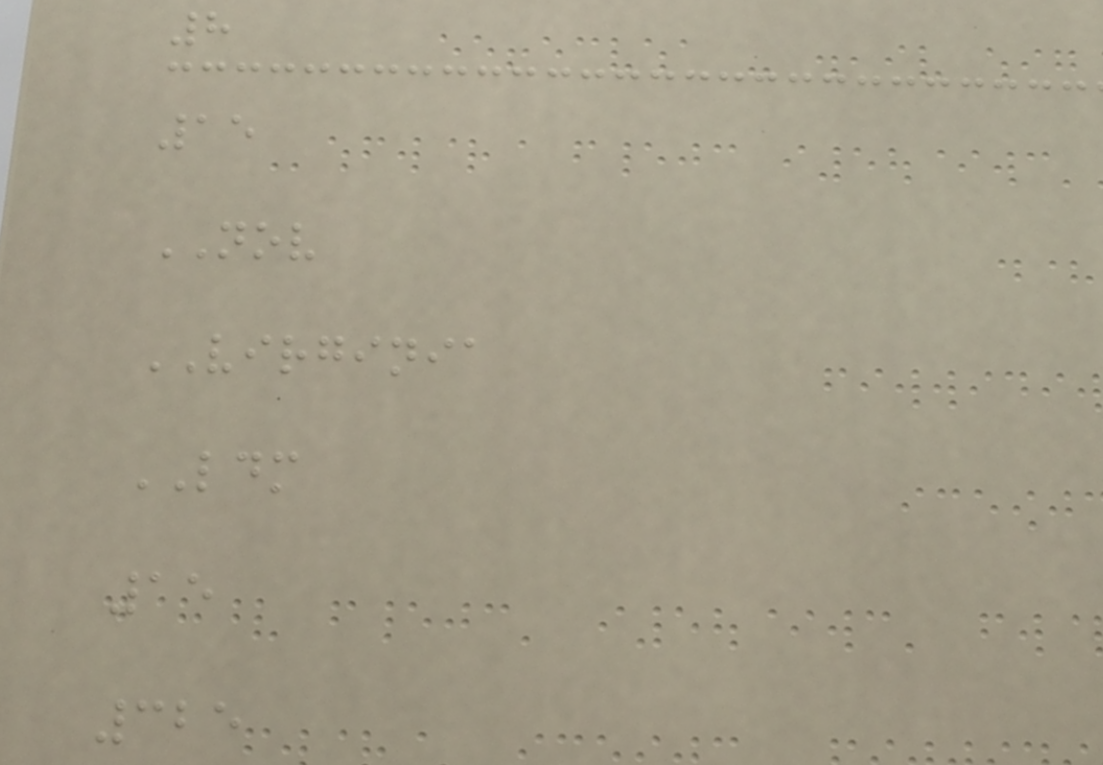8
15
NOV
VIRGINIA
LDM
15
325
